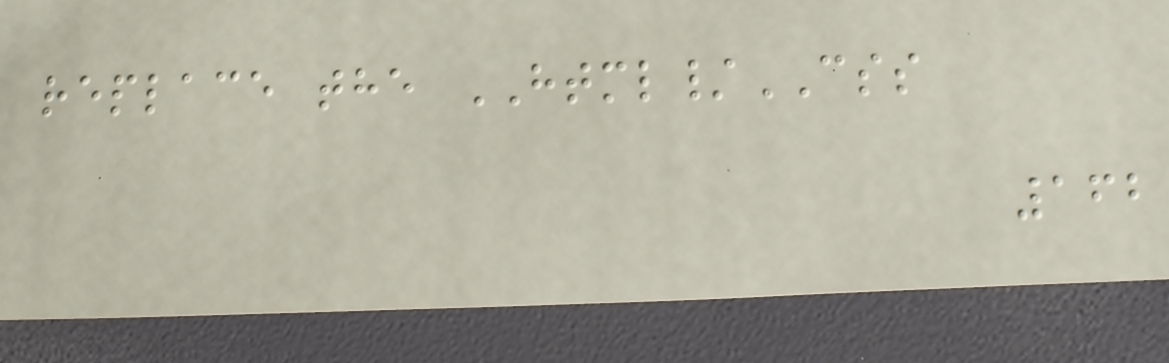replace the HTML/CSS
162
